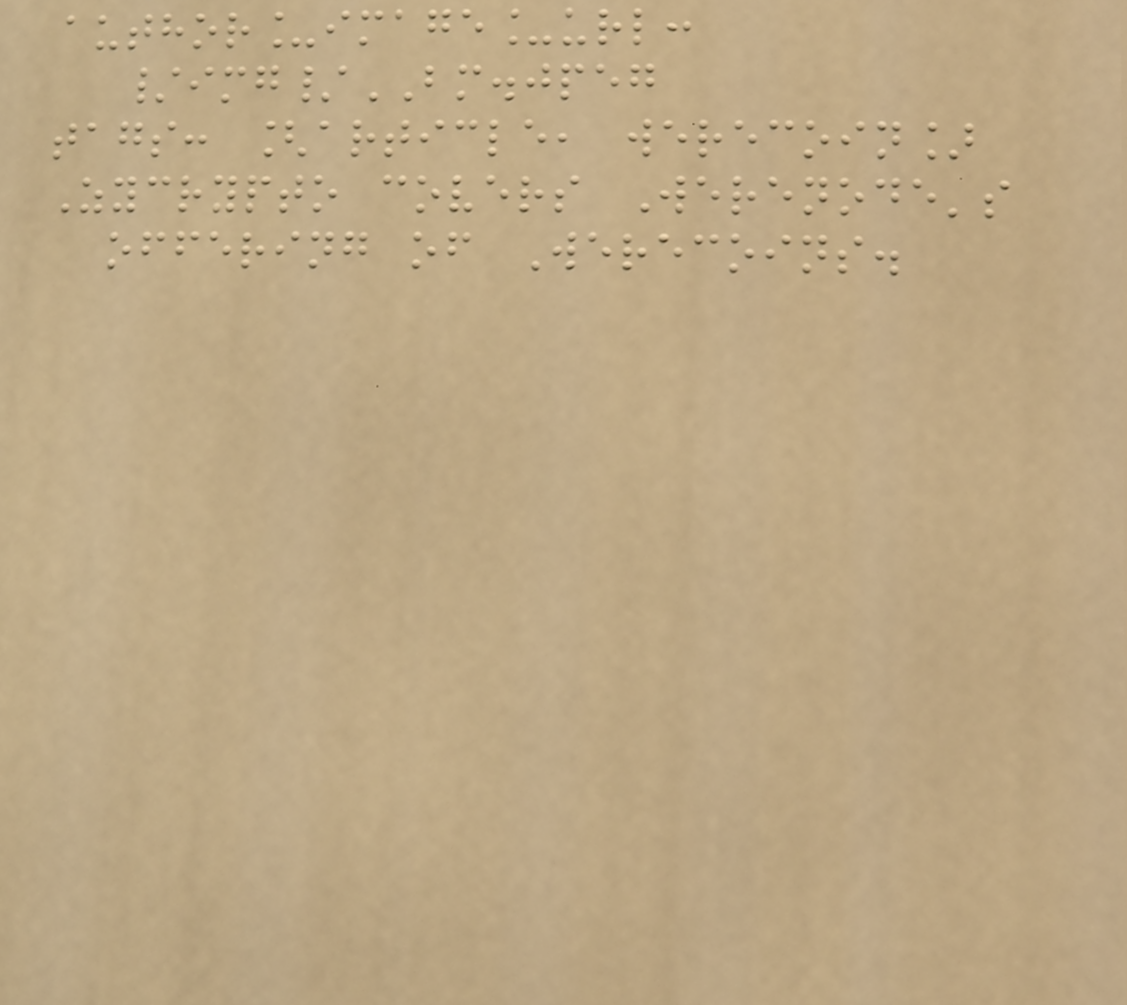author_image_url:
/img/BM.jpeg
tags: [article, werecoin]
Zycrypto covers Werenode's
offering of Werecoins.
